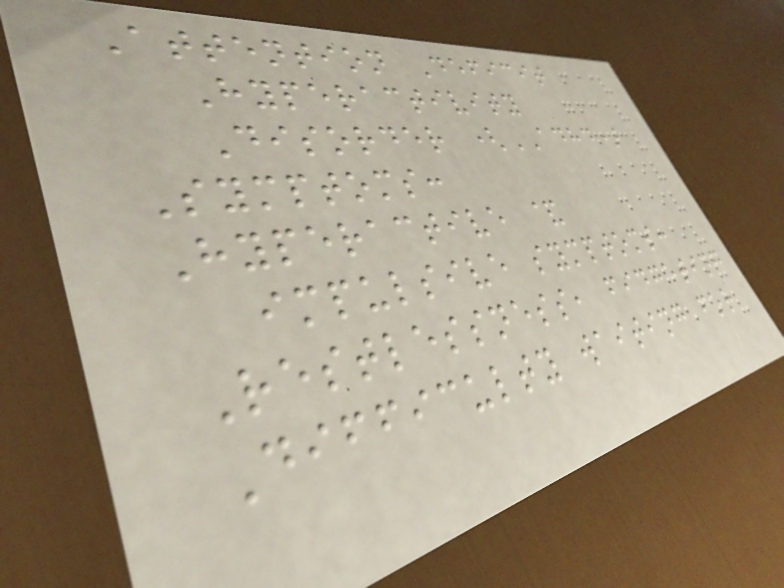Attention Deficit
Hyperactivity
Disorder (ADHD)
Symptoms:
Hyperactive &
impulsive symptoms:
Restlessness, fidgeting
Difficulty waiting for
